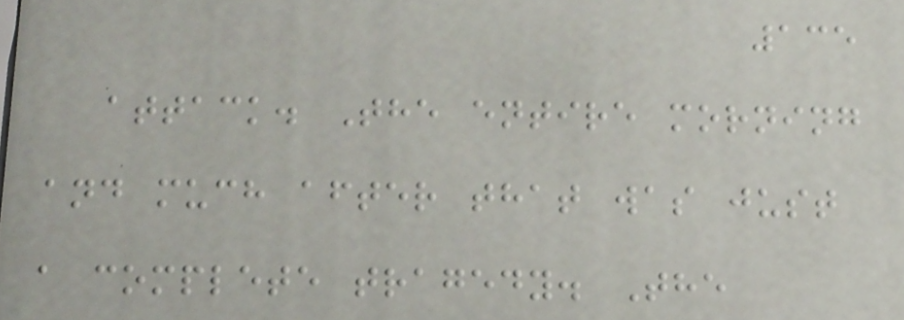135
attack. The entire morning
and much after that was just
a complete tragedy. The
